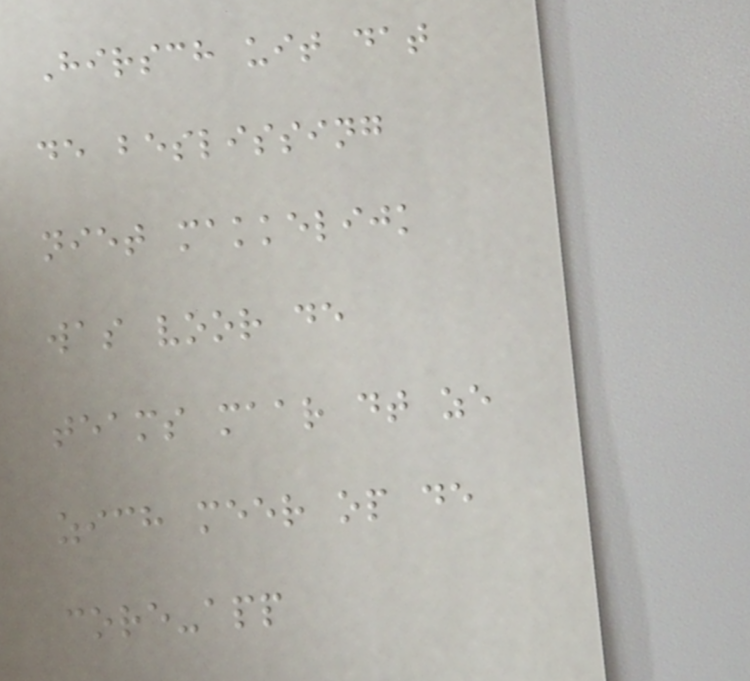Hirsch uit dat
de beslissing
niet makkelijk
was voor de
teams maar dt ze
zich meer op de
core-app
